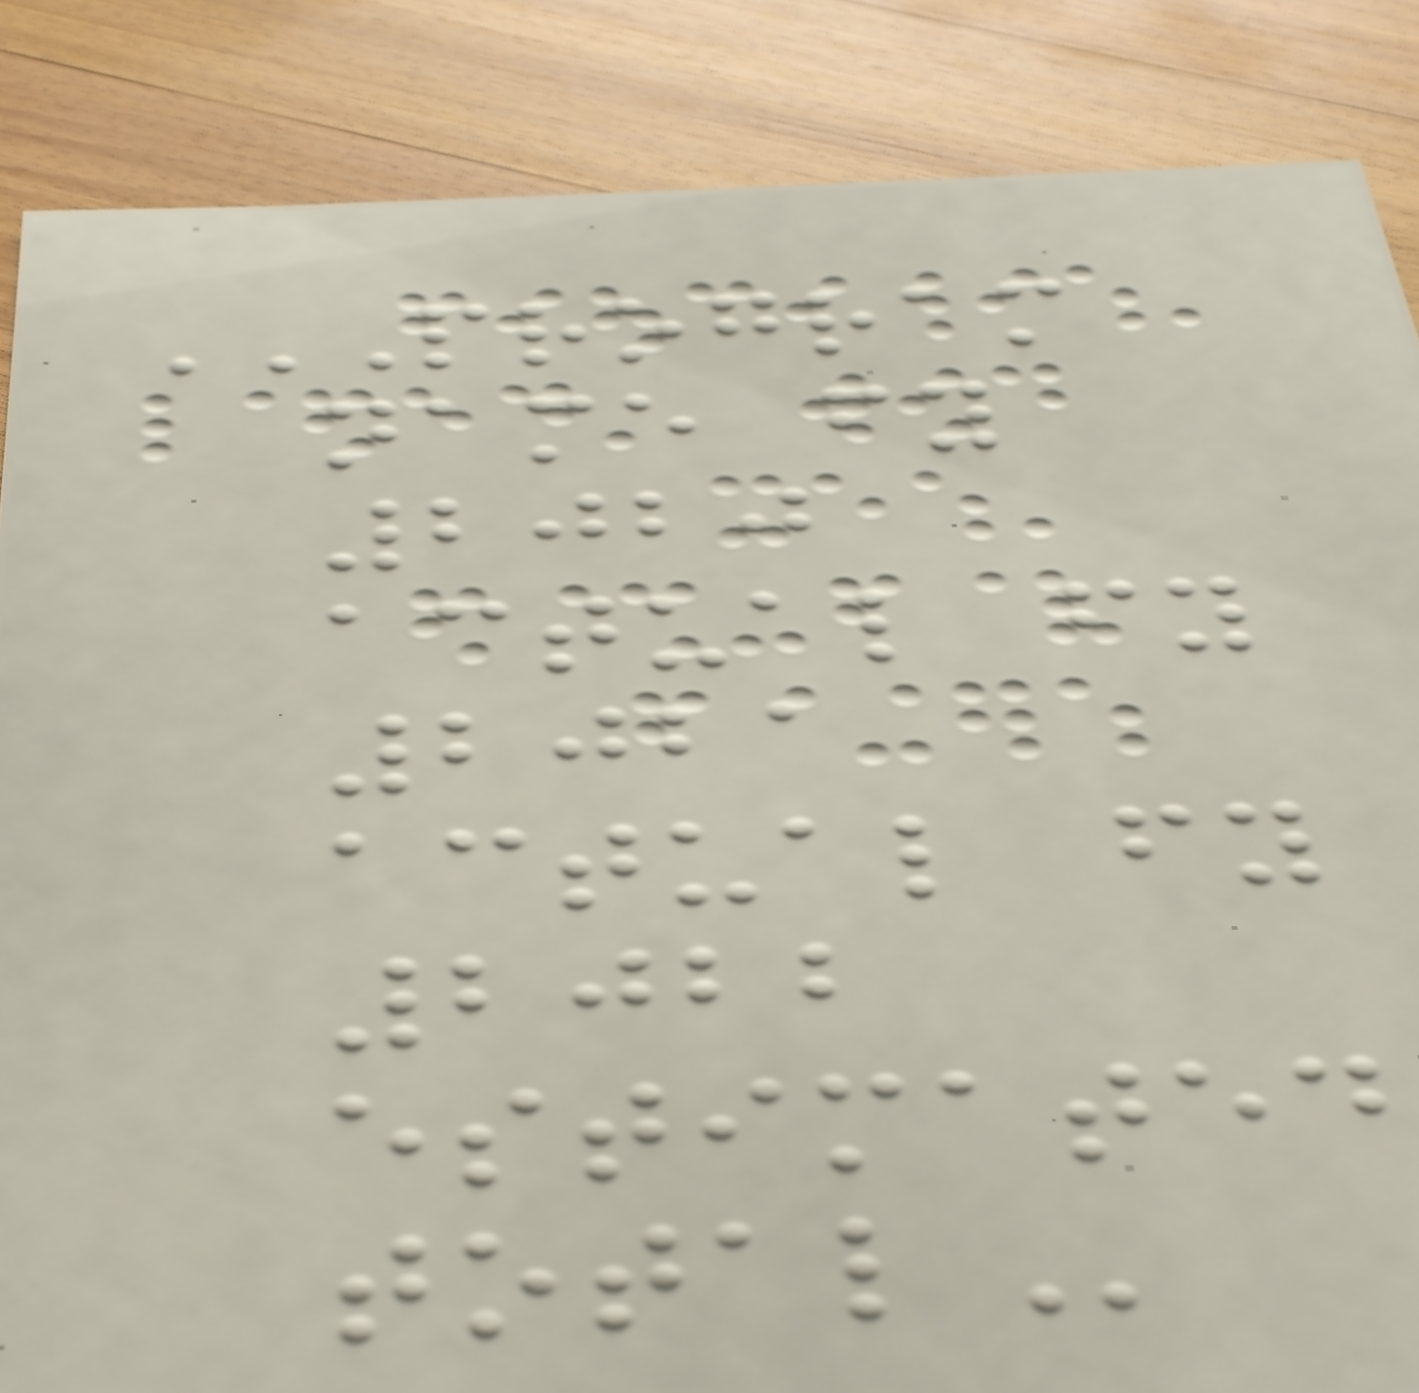PROGRAM
NAME FY
2020
ACTUAL FY
2021
ACTUAL FY
2022
ESTIMATED
TOTAL
